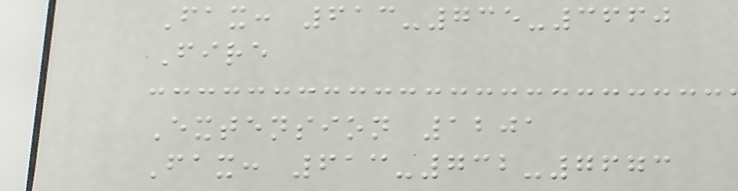Fax: 613-735-3660
Fire
Extension 1201
Fax: 613-732-7673
